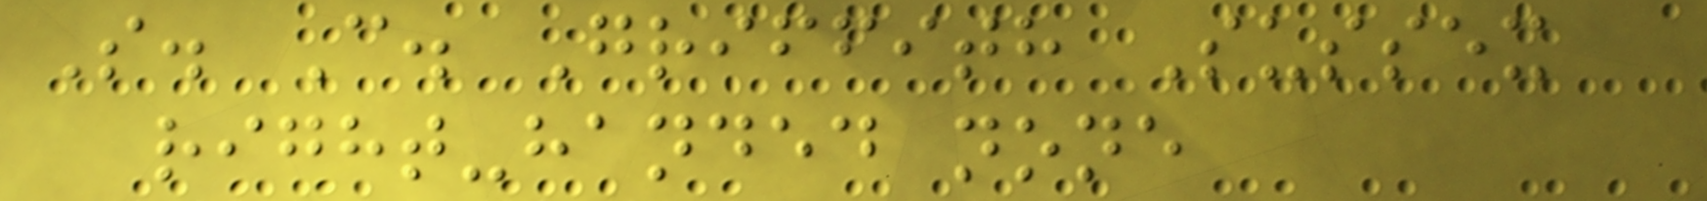S. C. Griffith Sussex
right-handed none
